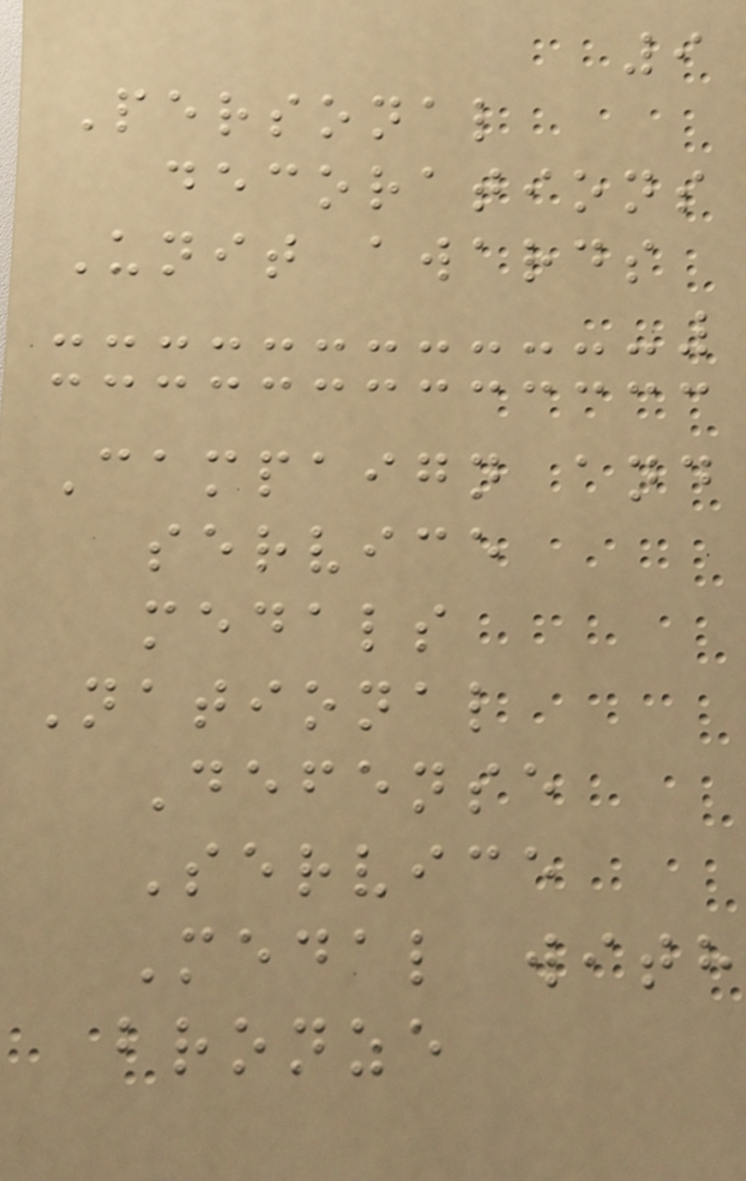9
Personal
decorations
Unit awards
Campaign and
service
medals
National
Defense
Service
Medal with
bronze
